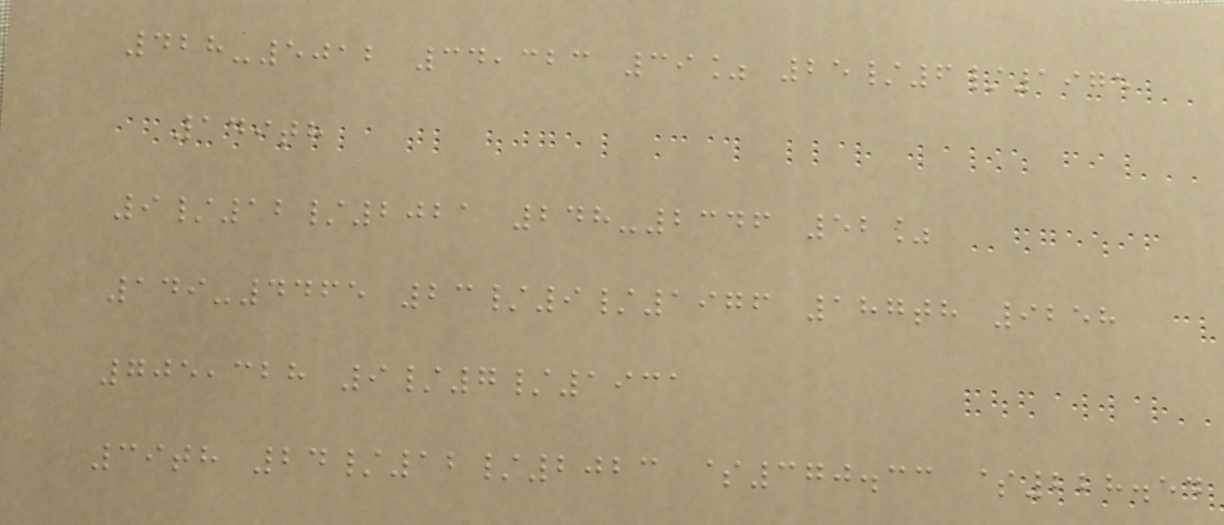428-5012 34,323 39% 25/6/1975
149th
9/12/2021 248-2346 52%
149-4465 23/9/1976 187th 9258
705,328 9/7/1931
39th 24/12/2023 $370.33 $228.54
